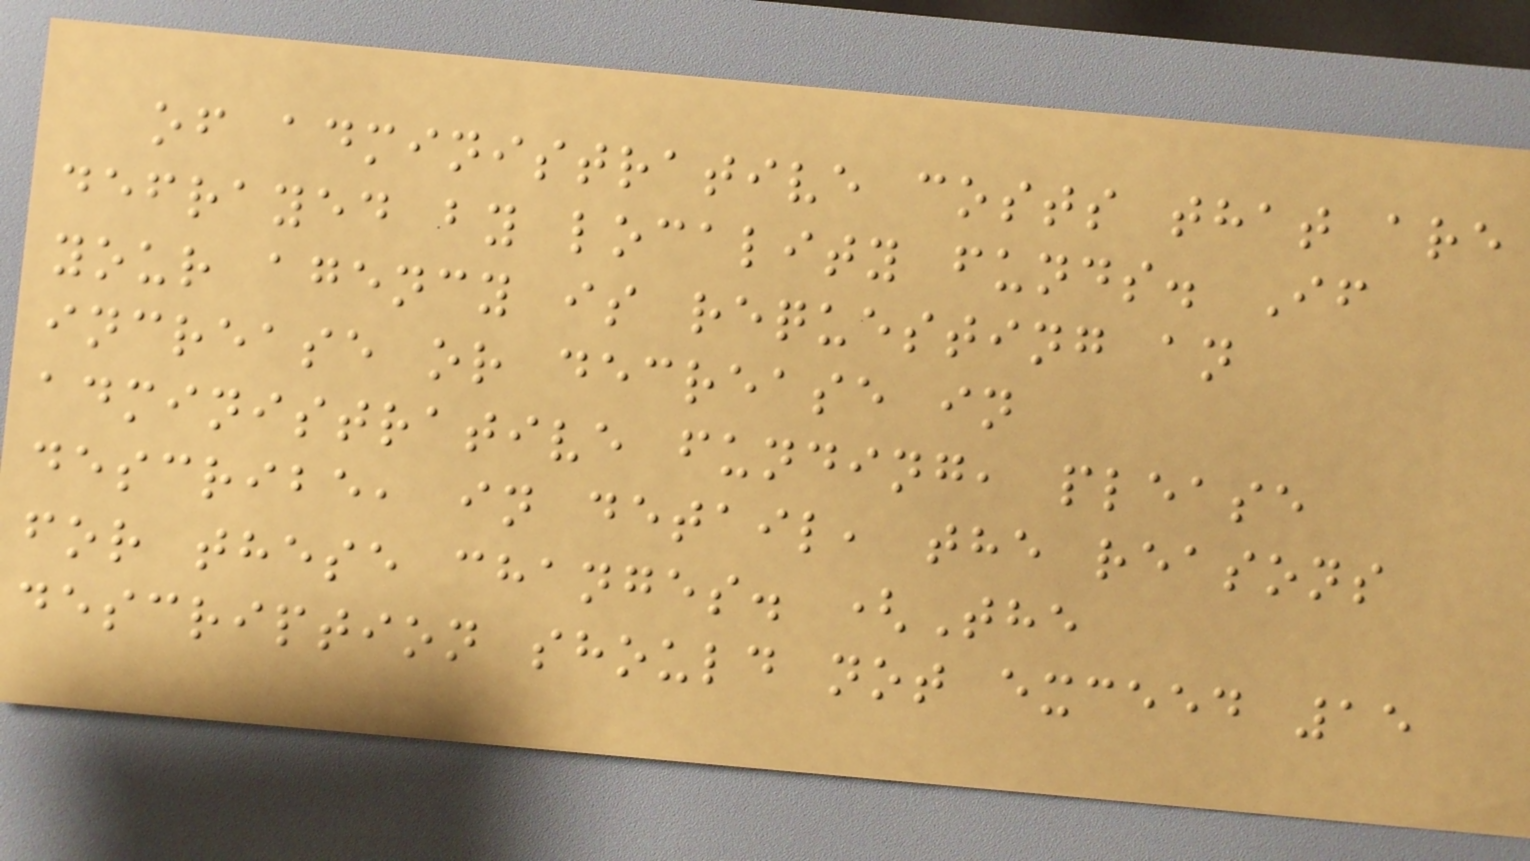of administrative costs that are
defrayed by locality funds. If
your agency is requesting an
increase or decrease in
administrative funding, please
describe, in detail, the reasons
for these changes. (The
description should not exceed 15
